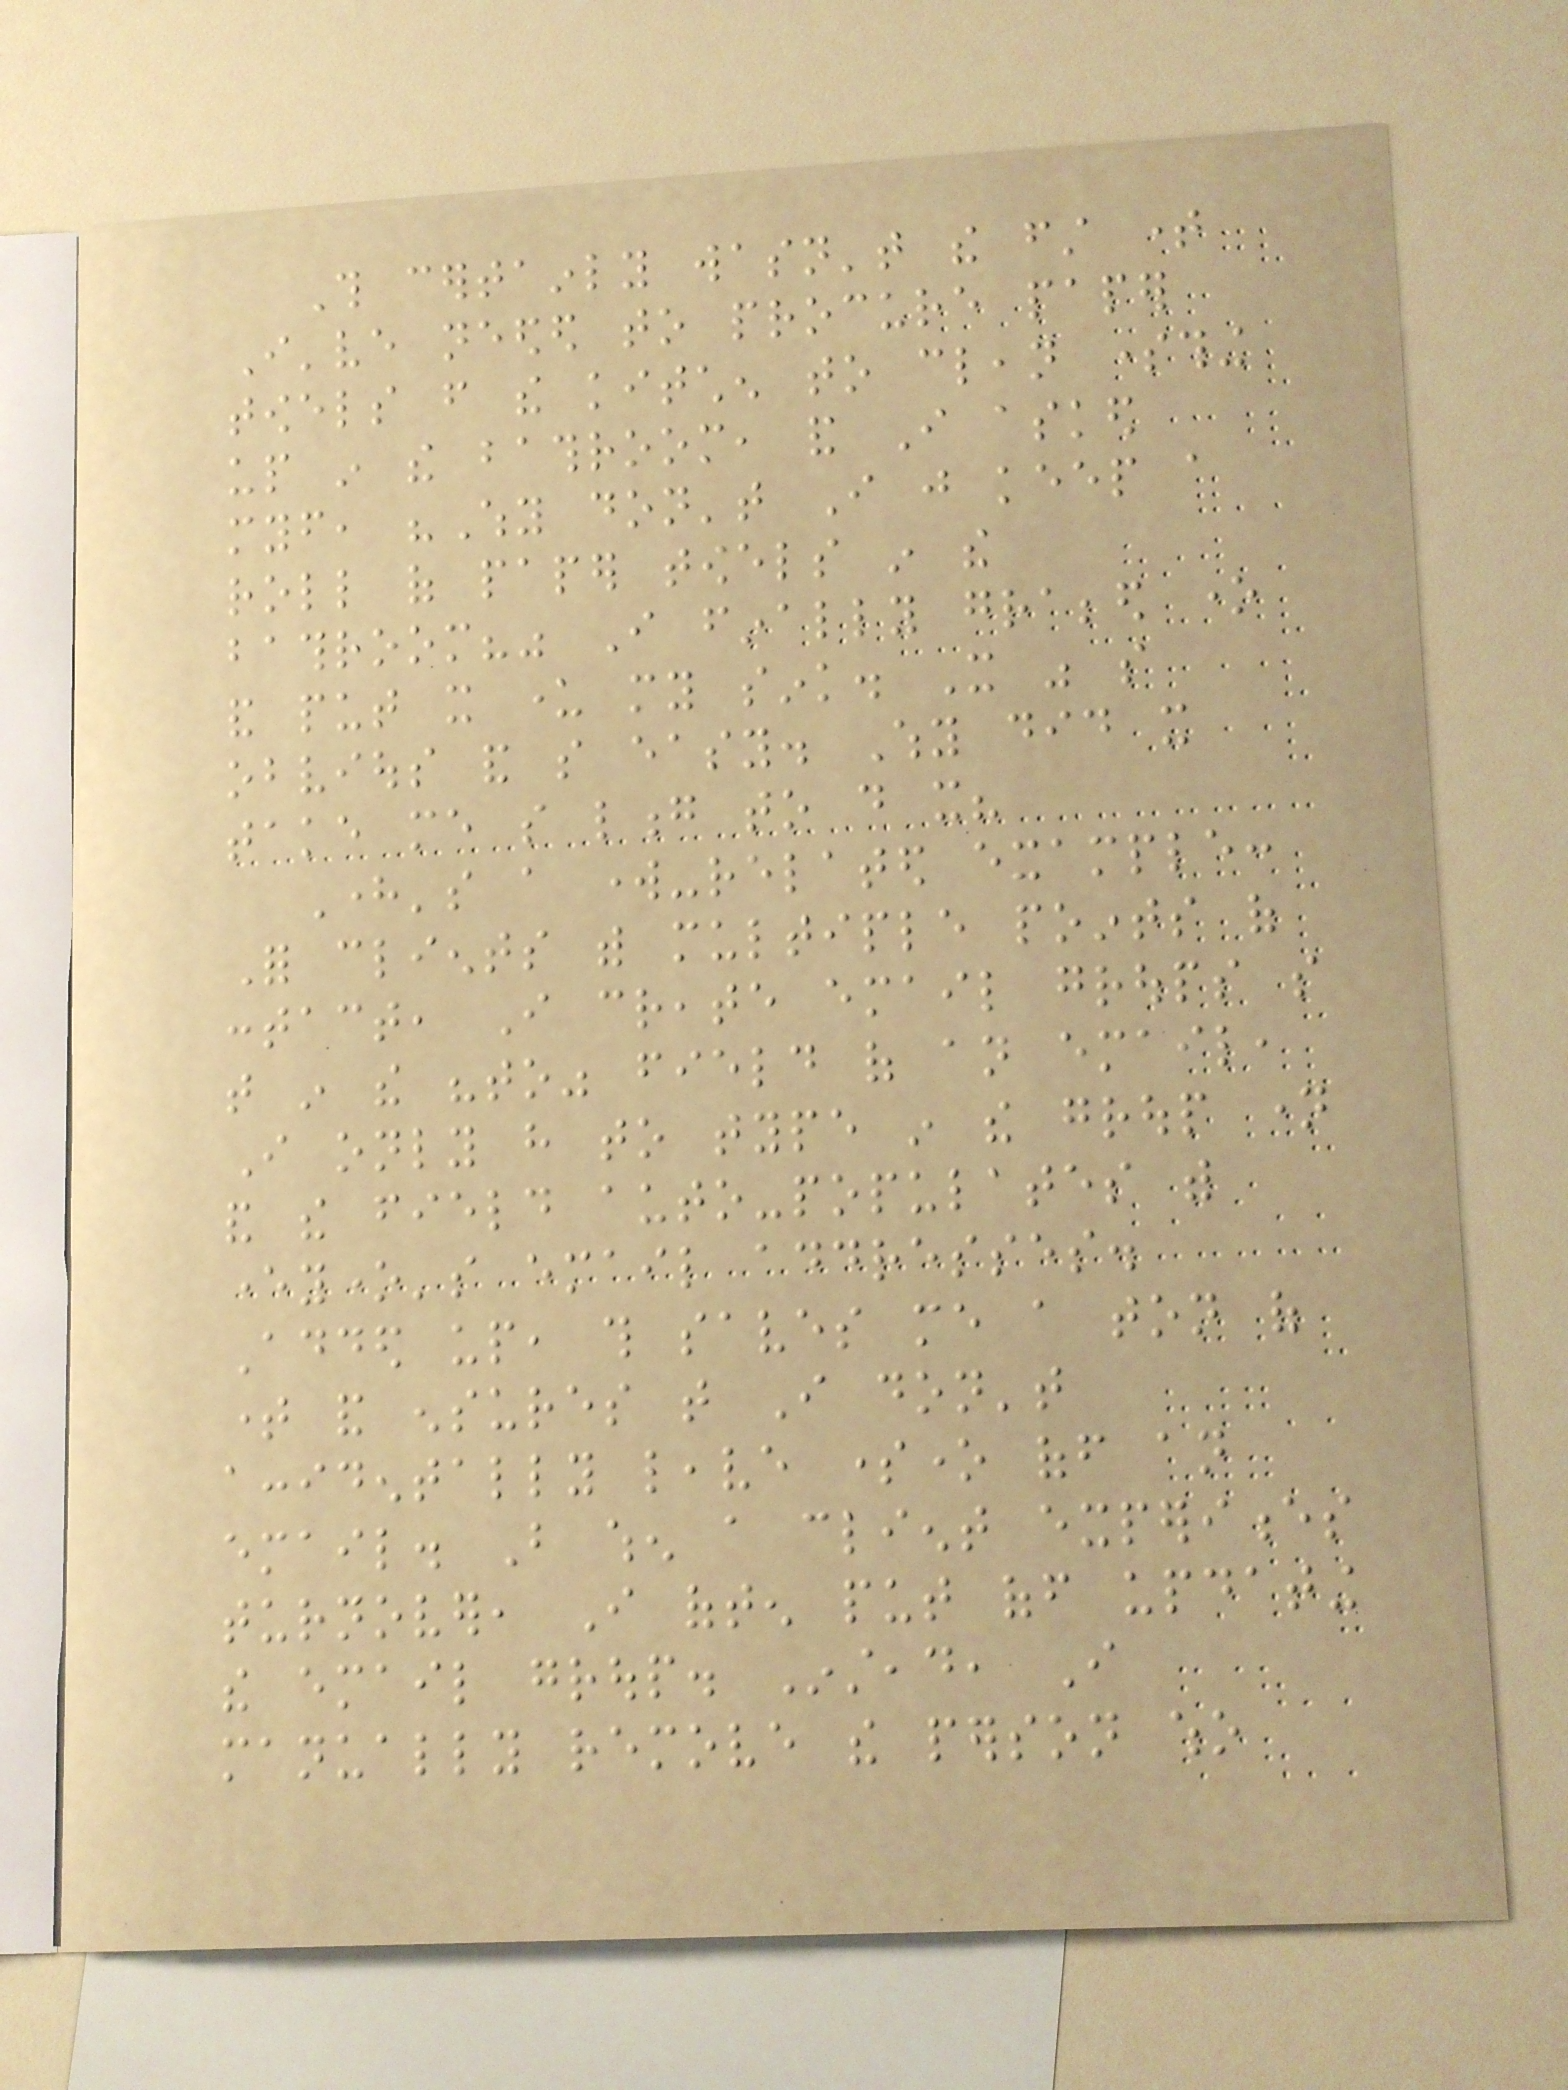This certainly wasn't the first time
I've needed to procure paper
towels from the kitchen to clean something
up in the bathroom, and I asked
myself, "Why don't I just keep a
roll of paper towels in the
bathroom?" I finally grabbed one
and put it under my sink. It was so
obvious and so easy. Why did it
take me so long to do it?
Here's a work-related example:
For clients with multiple points of
contact, I create email groups so
that in the "to" field of an email,
I only have to type in the group name
and the field auto-populates with
everyone's email addresses.
Added up, this saves me a ton of
time and ensures that I don't
accidentally leave someone off an
email. But when a client experiences
turnover, I often put off updating
the email group. Instead, I
manually remove the person who
